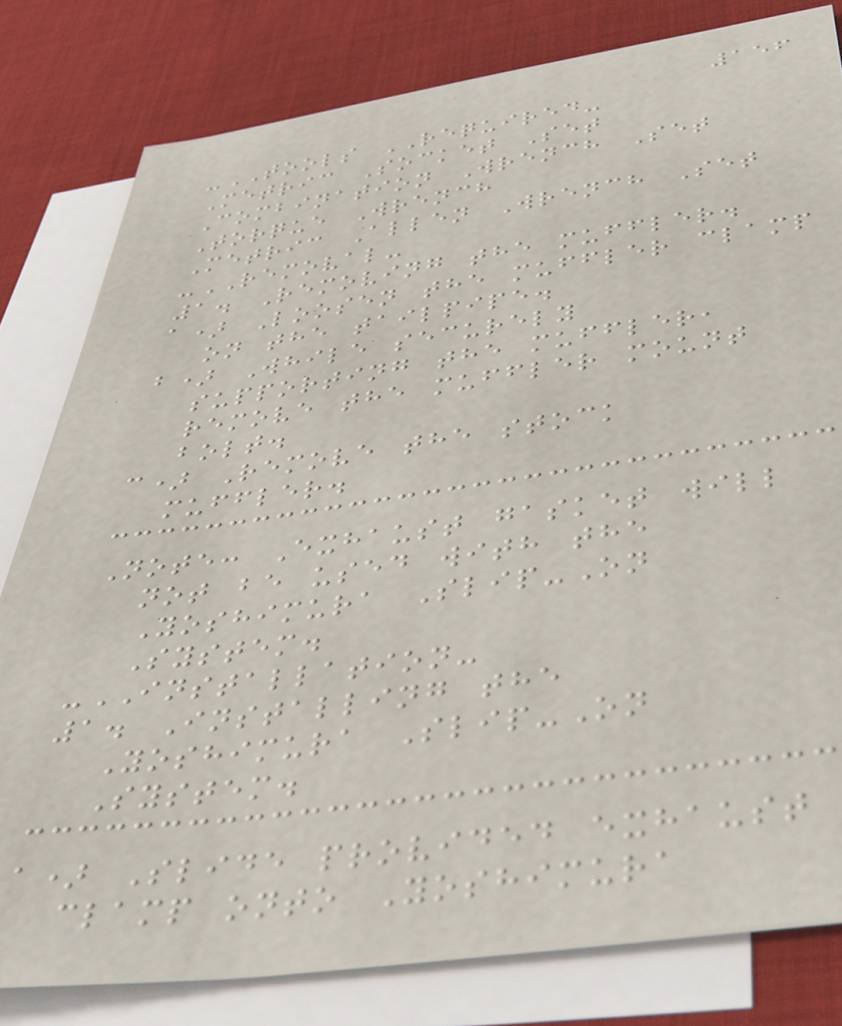156
-TOOLS REQUIRED-
Metric Socket Set
Combination Wrench Set
Torque Wrench
Metric Allen Wrench Set
-REMOVAL-
1. Removing the muffler.
a) Loosen the muffler clamp
on the tailpipe.
b) While securely
supporting the muffler,
remove the muffler mount
bolt.
c) Remove the stock
muffler.
Note: Exhaust gasket will
not be used with the
Yoshimura Slip-On
System.
-INSTALLATION-
1. Installing the
Yoshimura Slip-On
System.
a) Slide provided exhaust
clamp onto Yoshimura
